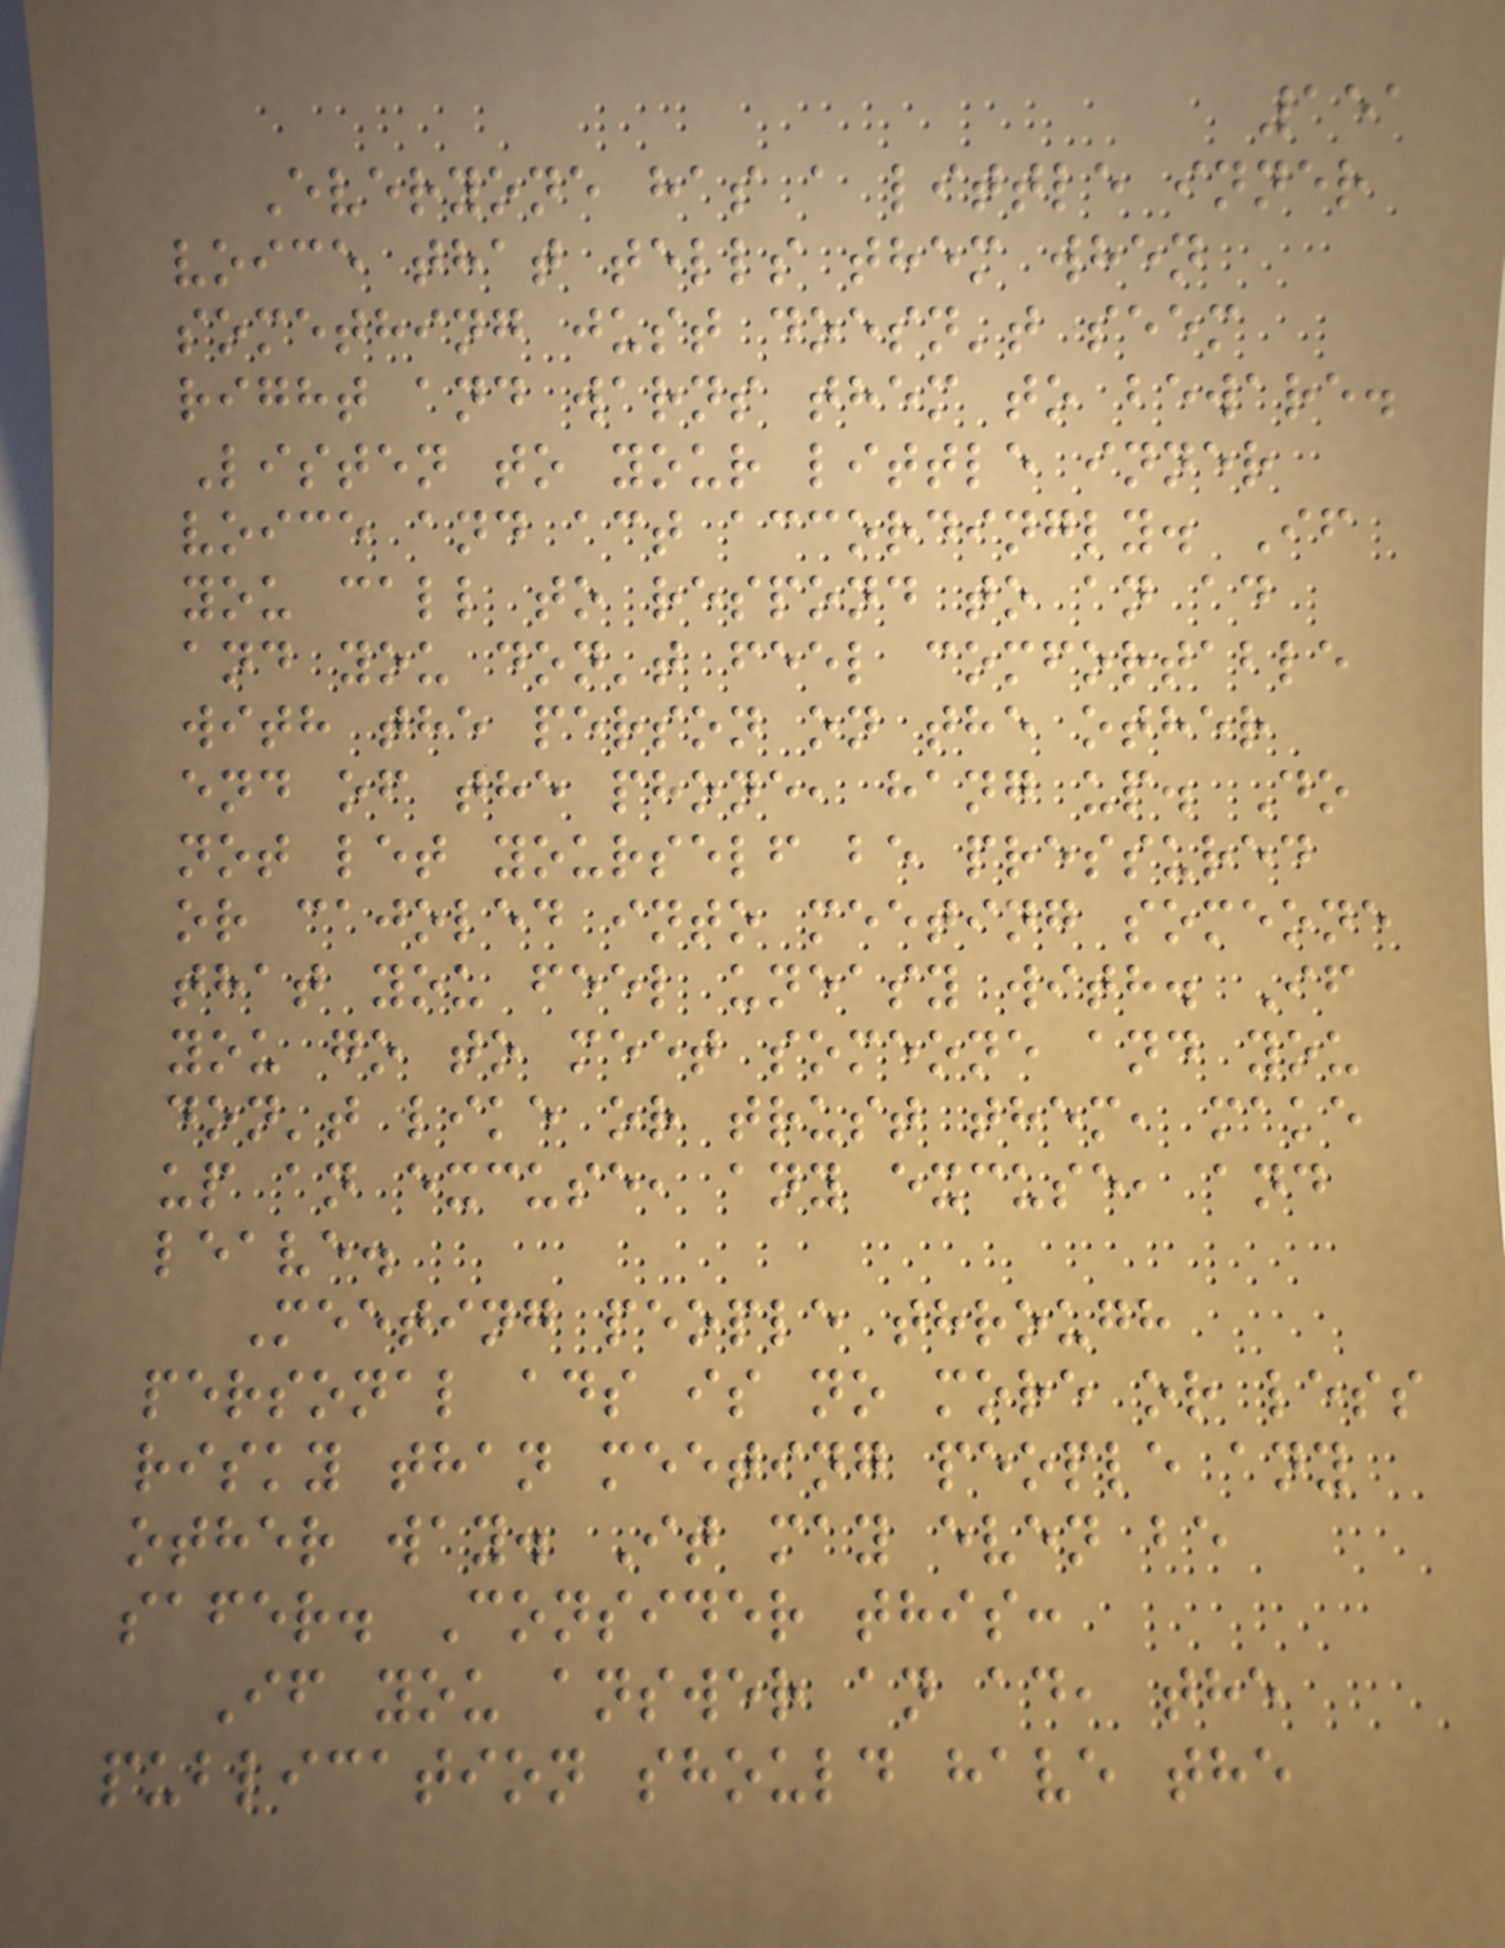151
Everyone has a little inner
voice that tells them when
something just doesn't seem
right and warns them to beware.
Listen to your little inner
voice and act accordingly. If
you call to respond to an ad
and you don't feel comfortable
with the person on the other
end of the phone, hang up. Do
not let yourself be pressured
or cajoled into meeting someone
that you feel uneasy with. If
you go to meet someone and you
don't like or trust them, make
up an excuse, any excuse, and
leave.
Meeting people through
personal ads is no more or less
risky than meeting people any
other way. It may even be
safer. Consider this:
If you answer an ad, the
publication should have the
